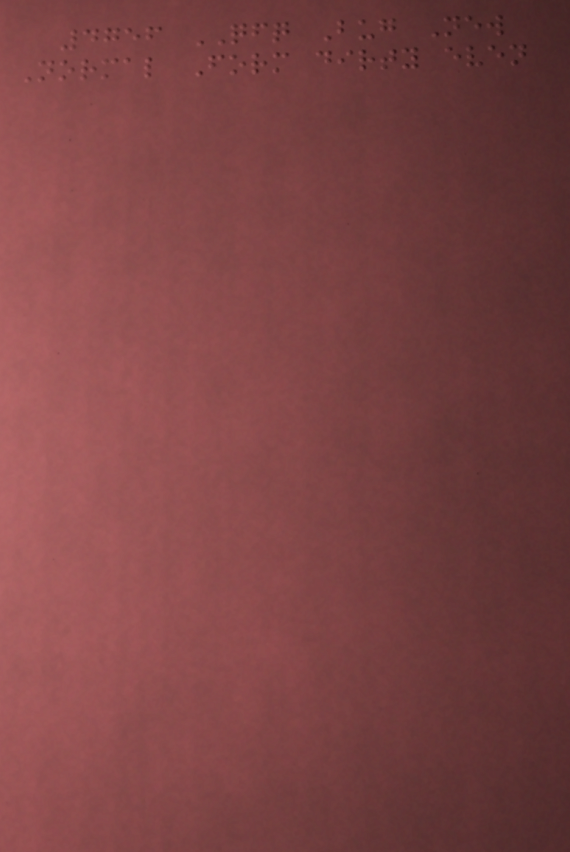4756 QFQ Bug New
Normal Form dirty even
